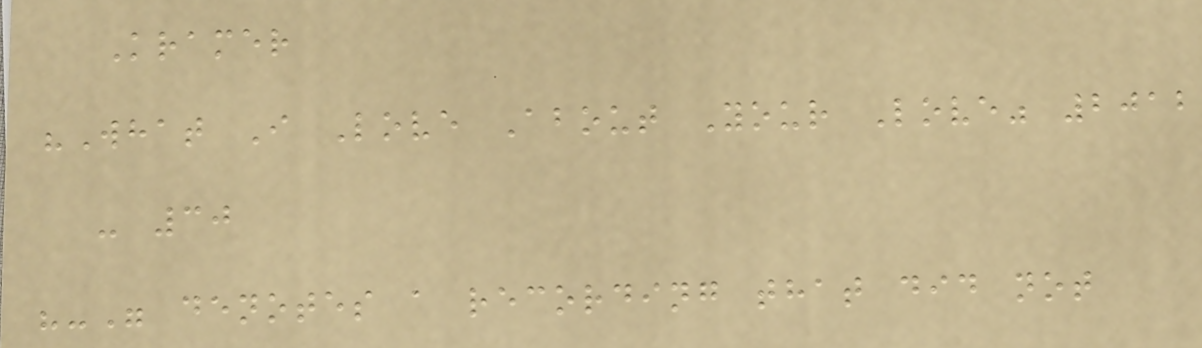Kramer
"What I Love About Your Love" 2012
- 30
"-" denotes a recording that did not
